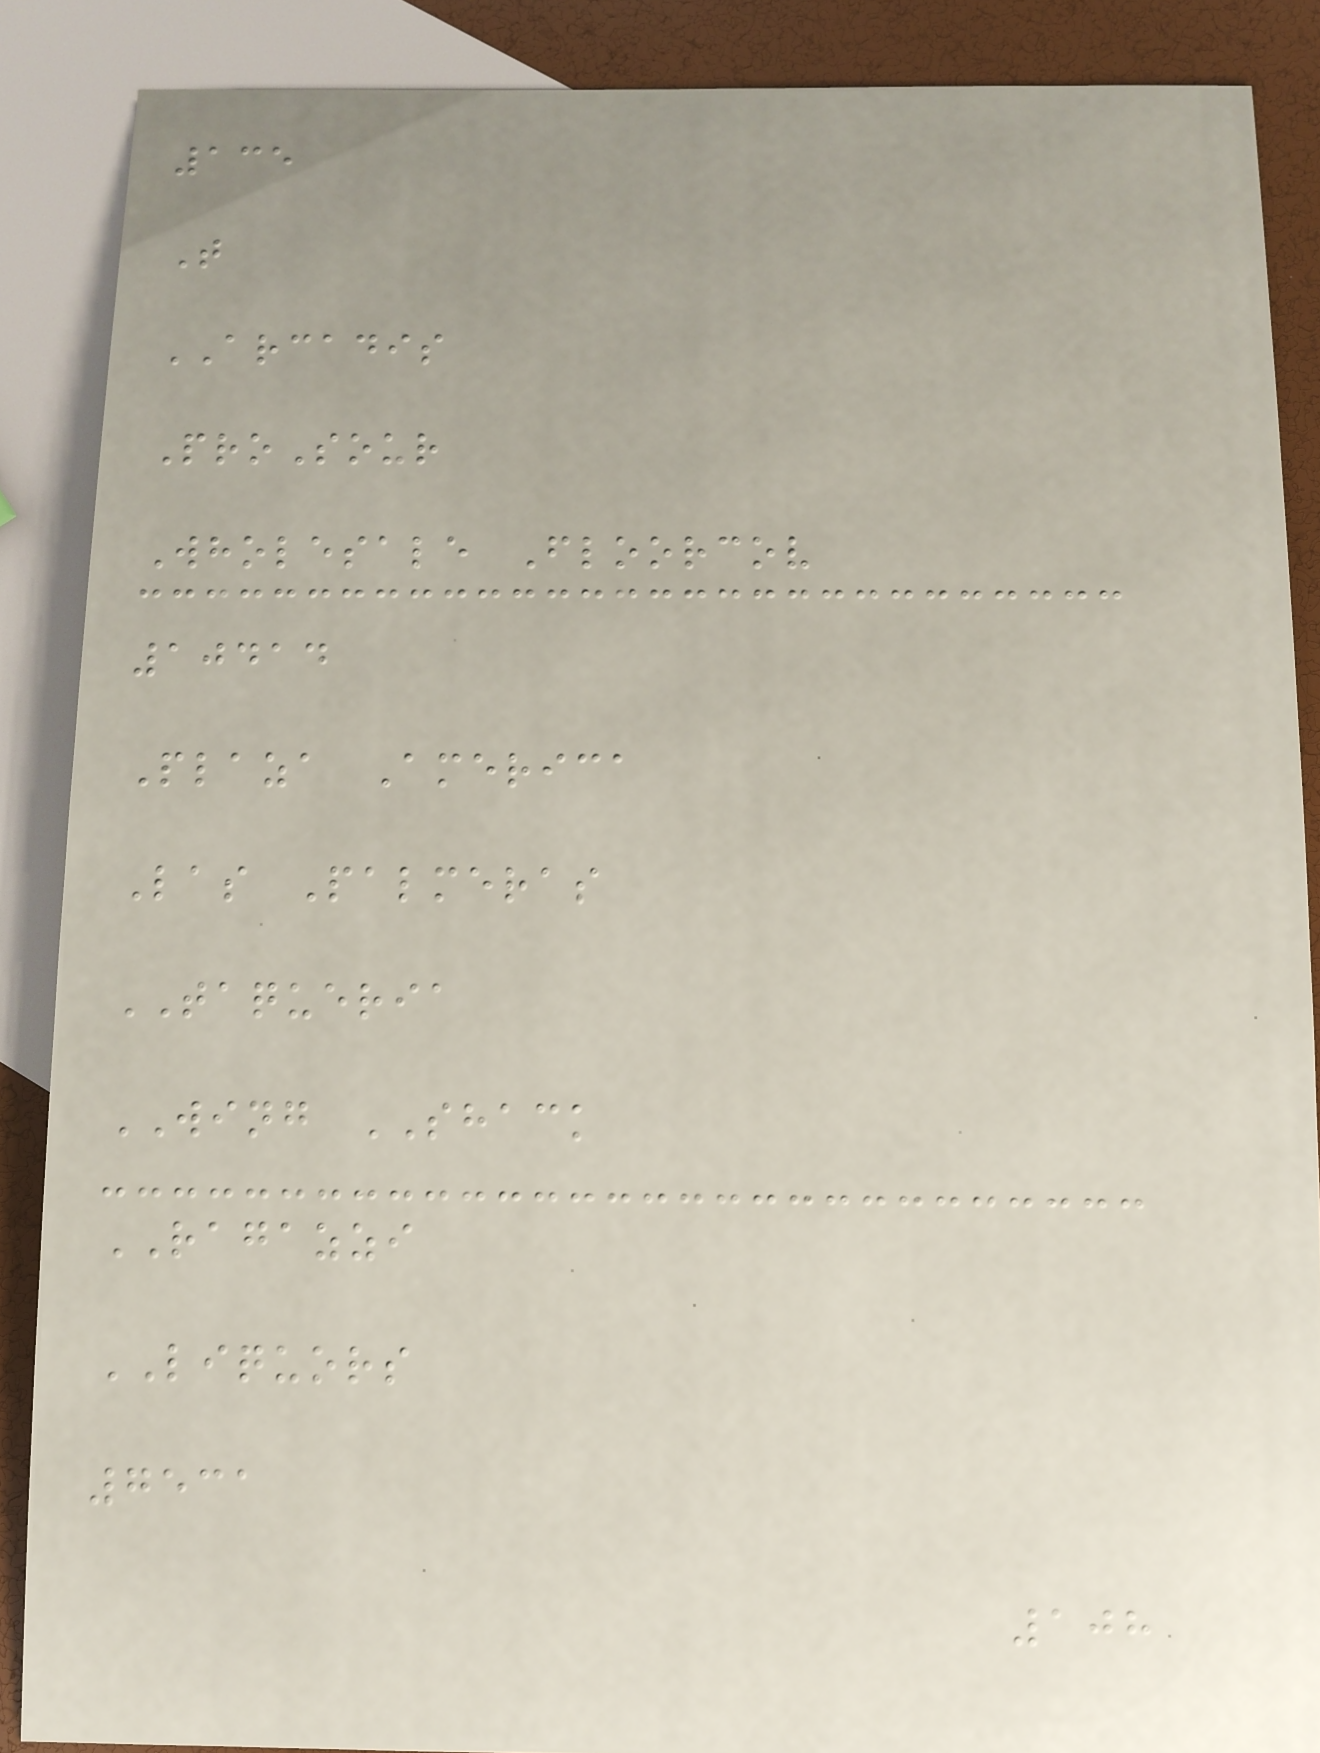135
T
ARCADIS
ProSour
Wholesale Floorcov
10414
Plaza America
Las Palmeras
TAQUERIA
WING SHACK
RAGAZZI
LIQUORS
7531
108
